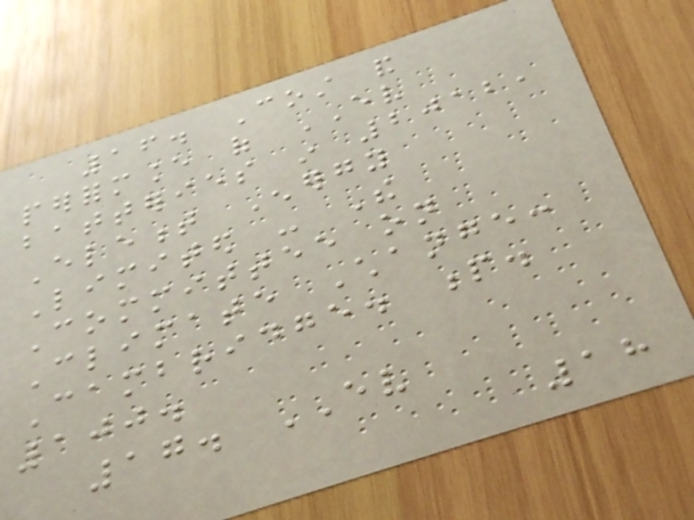16. Cost and
performance of EV
batteries in 2012,
Element Energy
Limited - The
Committee on
Climate Change:
Cambridge. p.
100.
17. EV
18
